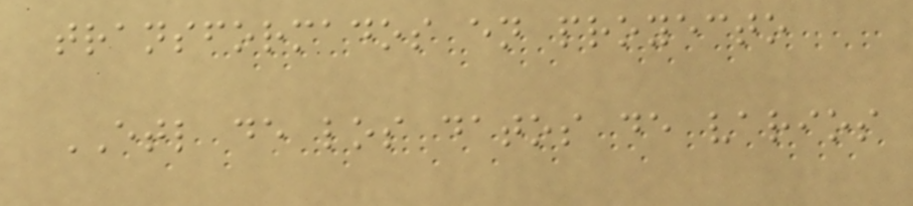transformados en proyecto
ETL de los datos de varios
